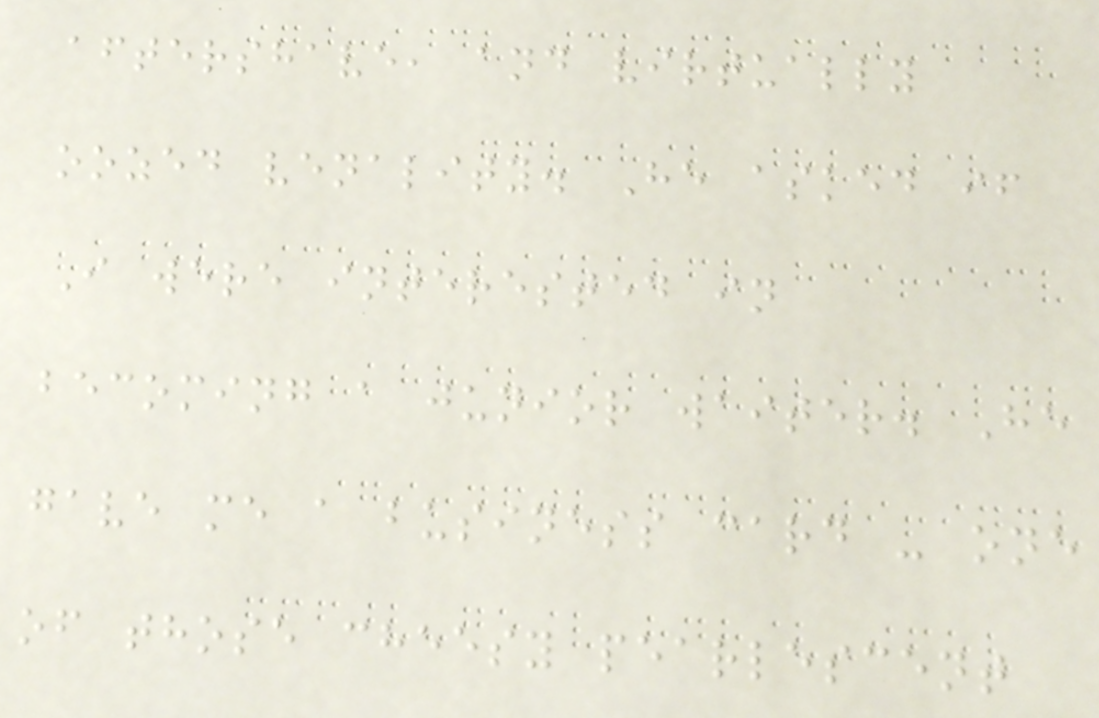aftershave, and virtually
oozed venality. He asked if
I were interested in
becoming a junior waiter. He
gave me a business card - one
of those cheesy pearlescent
